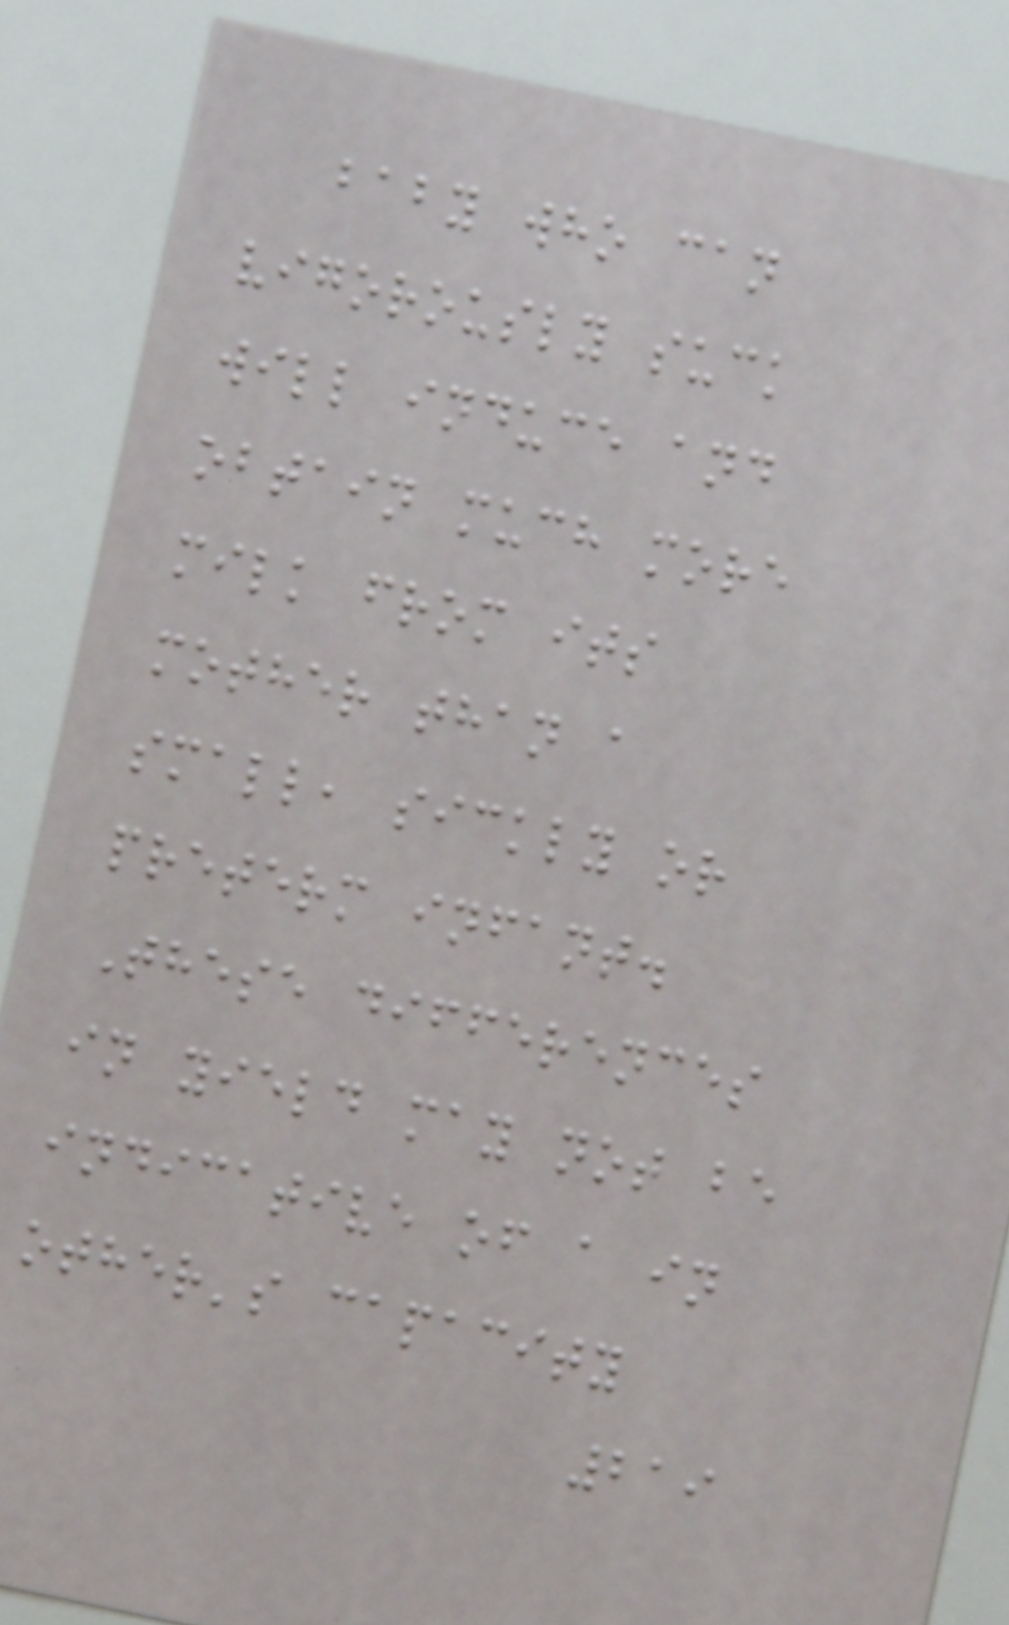baby who can
vigorously suck
will induce and
obtain much more
milk from its
mother than a
small, sickly or
preterm infant.
These differences
in yield may not be
indicative of a in
other's capacity
219
